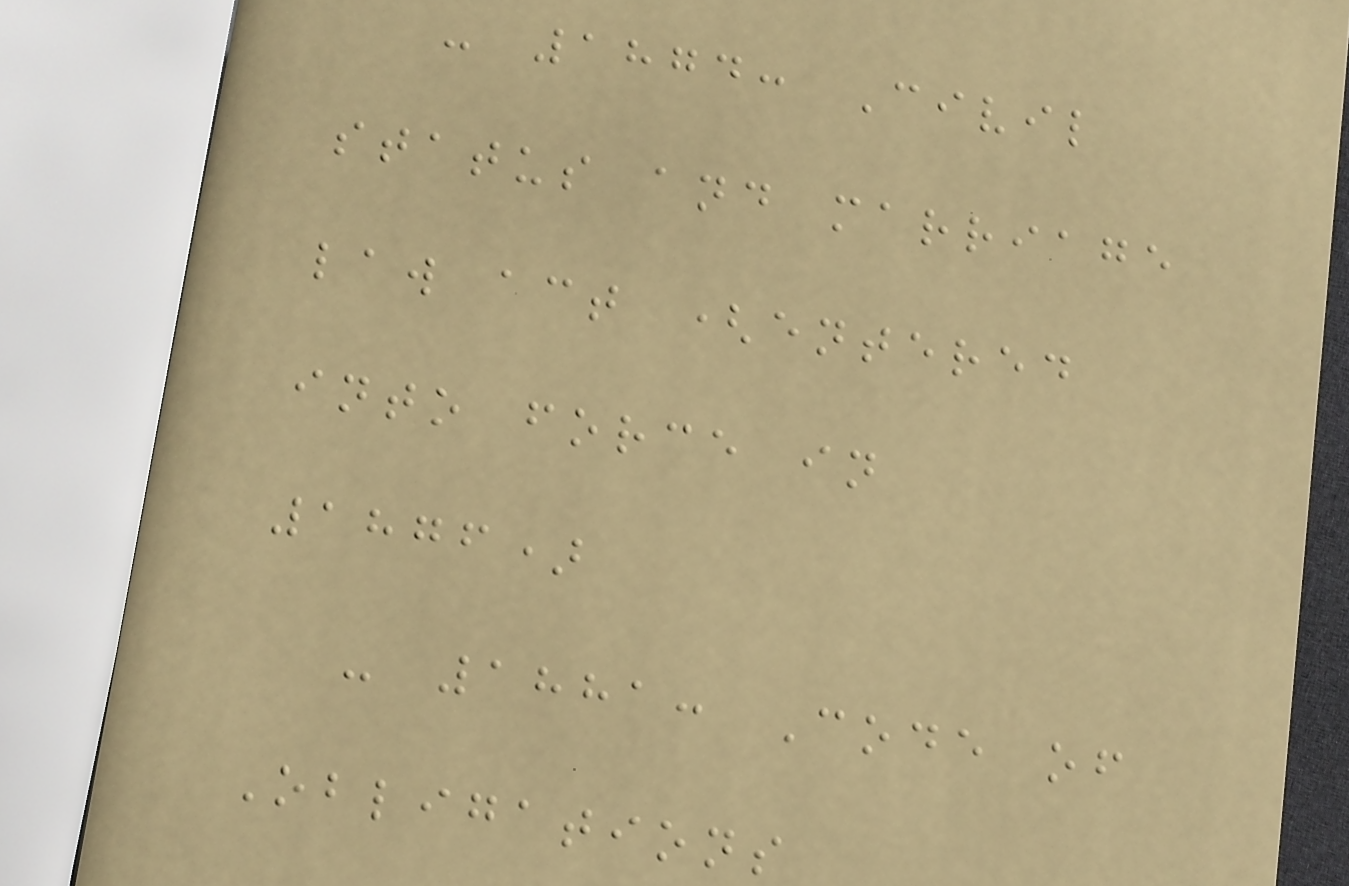- 1874: Civil
status and marriage
law act (entered
into force in
1876)
- 1881: Code of
Obligations
